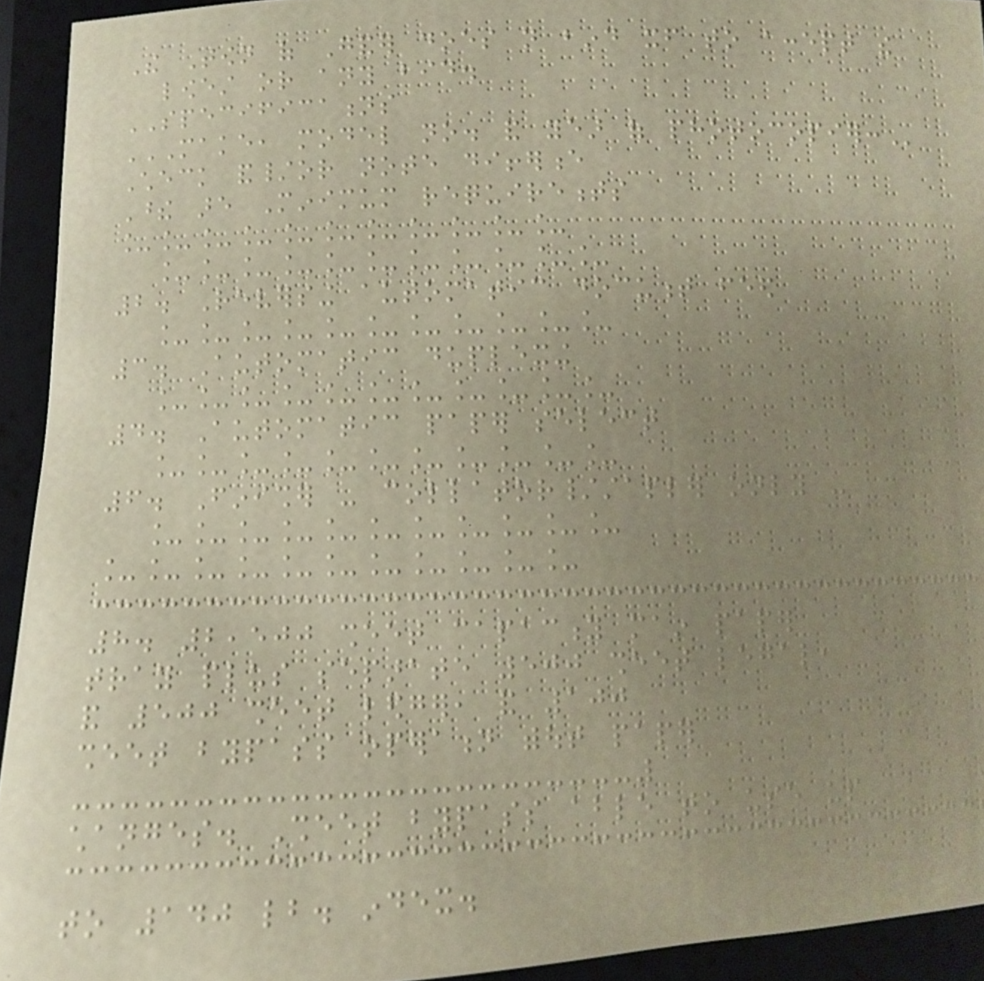The Town of Gander does not bind itself to accept the
lowest or any bid.
SPECIFICATIONS
MAKE, MODEL NO. AND YEAR OF PHOTOCOPIER:
Check and/or note difference
These are Minimum requirements
___________
___________
2. Reversing automatic document feed
___________
3. Automatic duplexing
___________
4. Automatic paper select
___________
6. Finisher - collator/stapler only -
___________
___________
8. 2,500 sheet capacity main paper
tray plus separate 500 sheet legal,
and 500 sheet ledger, and 100
sheet bypass operation without paper
changes. Sheet bypass able to use up
to 140 lb. index.
